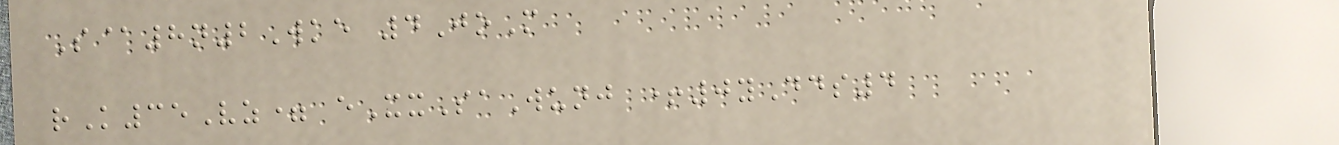S@8n2Wke 4JoM
rK35Vz= eXxSaWunj +0yDds4
